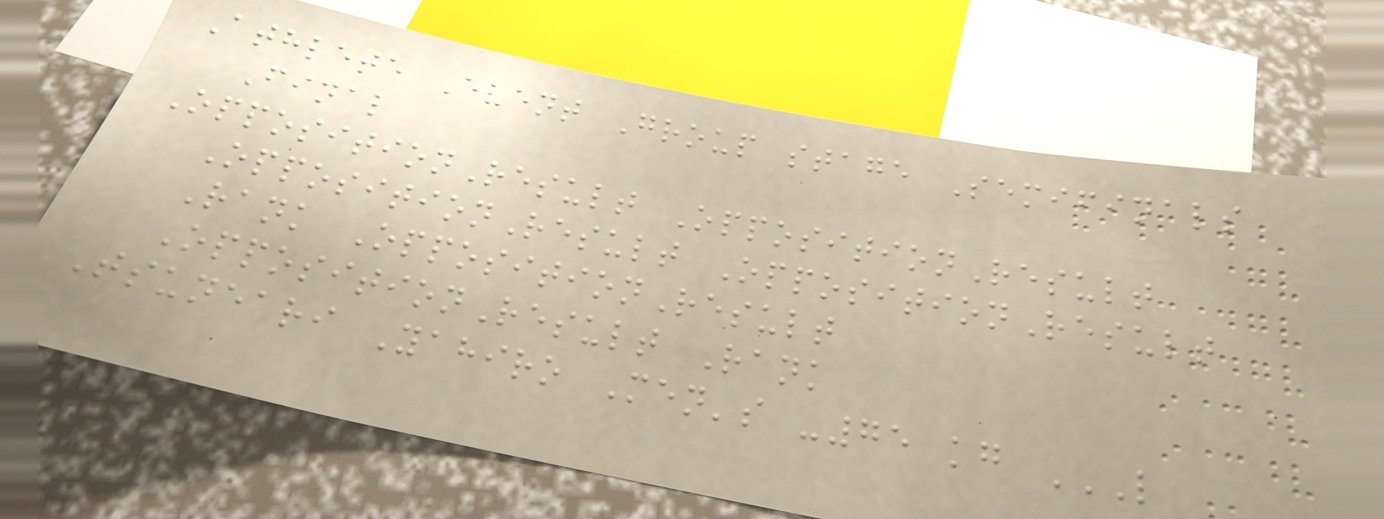Athlete Event Group stage Semifinals
Final
OppositionResult OppositionResult
OppositionResult OppositionResult
Rank OppositionResult
OppositionResult Rank
Tsuneari Yahiro Men's -75 kg L
